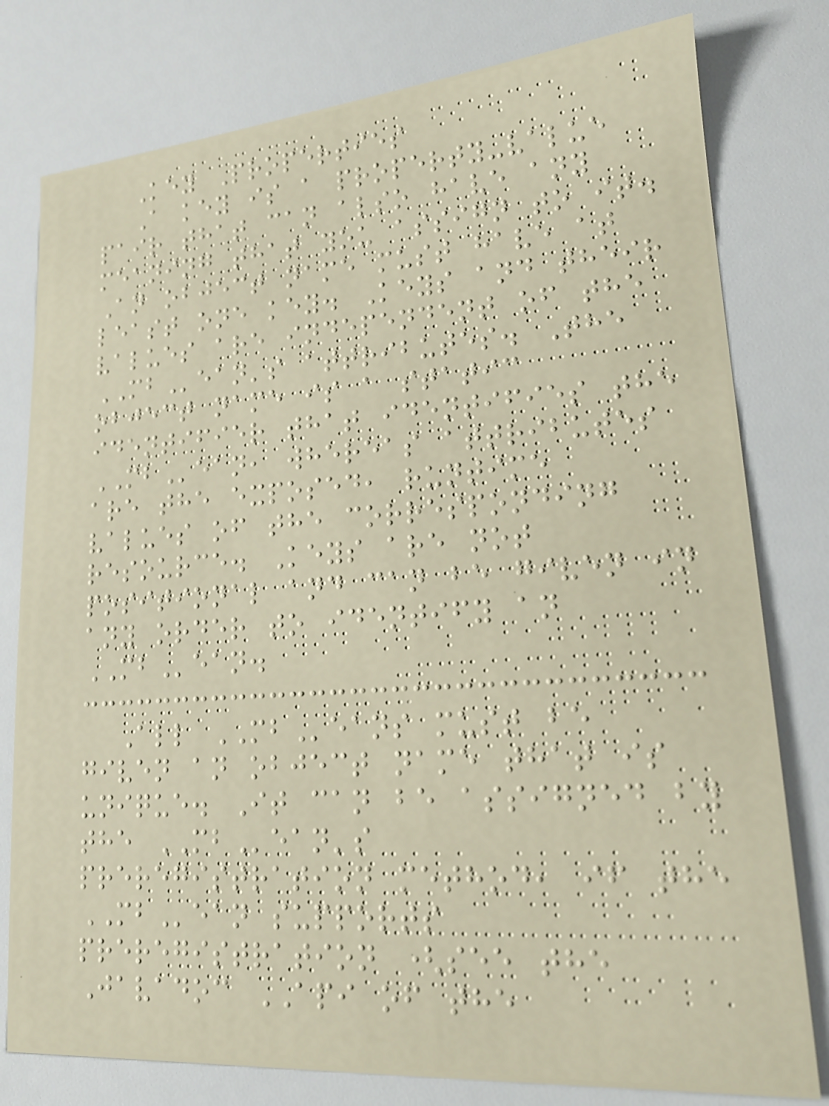Key Properties
A key is a property-value
pair that can also have any
meaning that you assign to it.
An object name must have at
least one key. Keys and their
values are independent of the
MBean's attributes. The
object name is a static
identifier that identifies the
MBean, whereas attributes
are the exposed, runtime
values of the corresponding
resource. Keys are not
positional and can be given in
any order to identify an
MBean.
All MBeans must be
given an object name that is
unique. It can be assigned by
the MBean's
preregistration method, if the
MBean supports
preregistration (see the
Javadoc API of the
